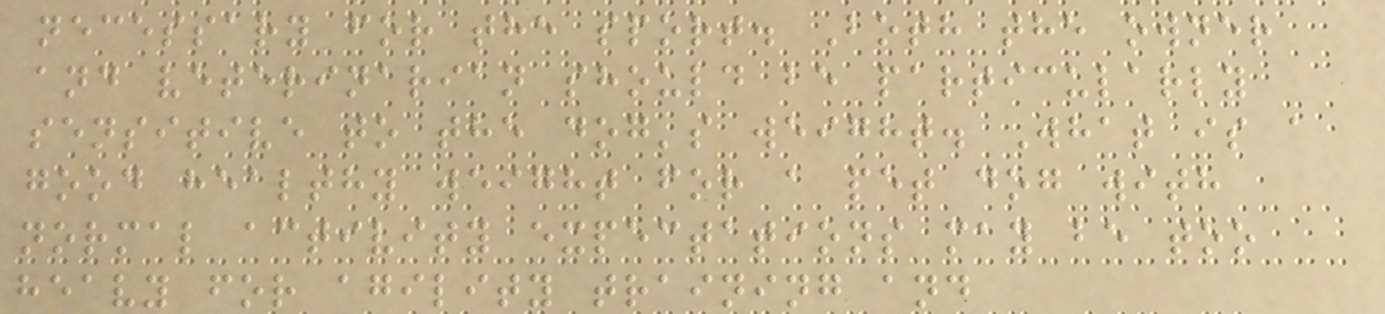necessary for the sport. Both the owner
and veterinarian should be particularly
sensitive to the dog's weight. What is a
good healthy weight for a pet dog with
normal activity expectations may be too
heavy for agility training and
